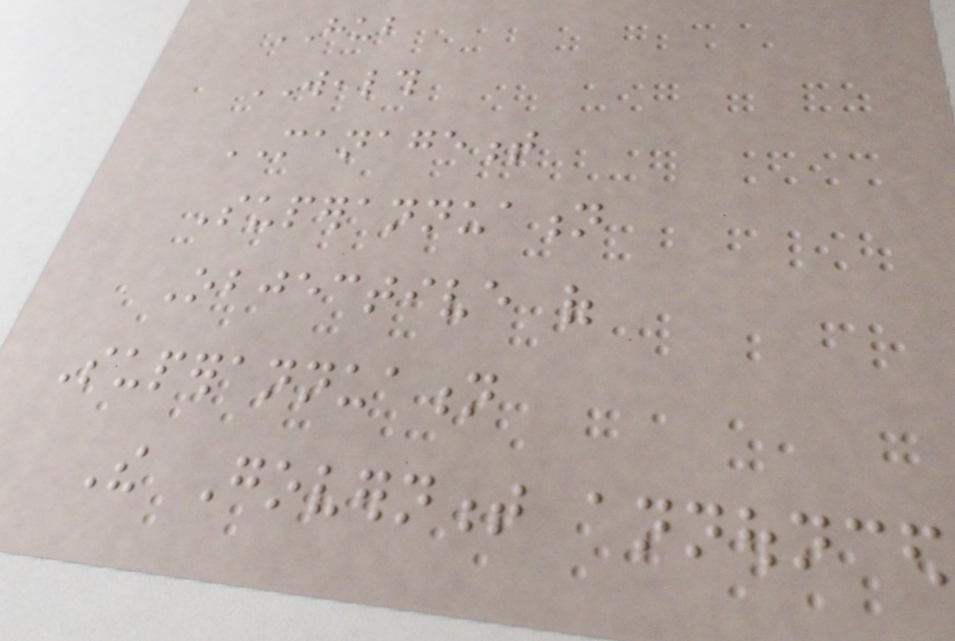HUB
WEALTH
MANAGEMENT
Superannuation
Objective of
Superannuation
The Government announced
